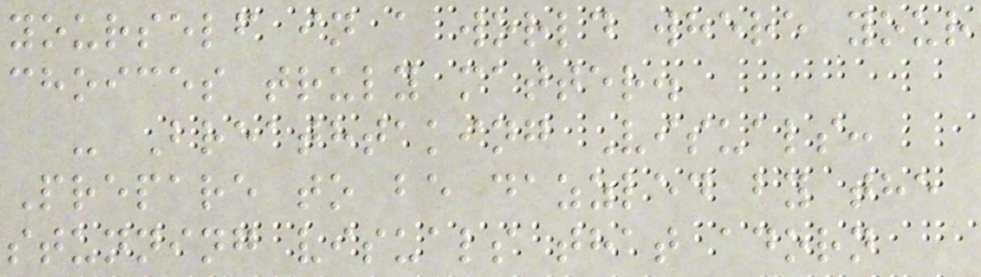yourself in a world where your
choices truly matter.
- Breathtaking Visuals:
Prepare to be dazzled by the
stunning visuals that adorn
